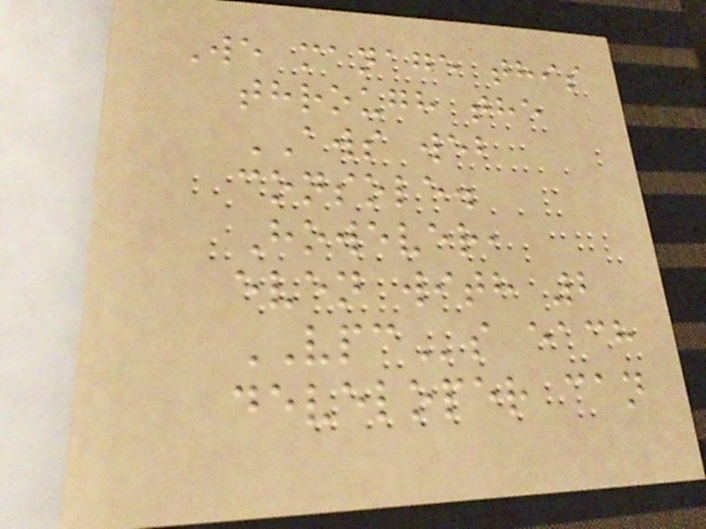We manage this
through the
AWS web
console.
However,
even with 2
VPCs each
developer can
